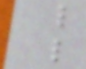l
l
